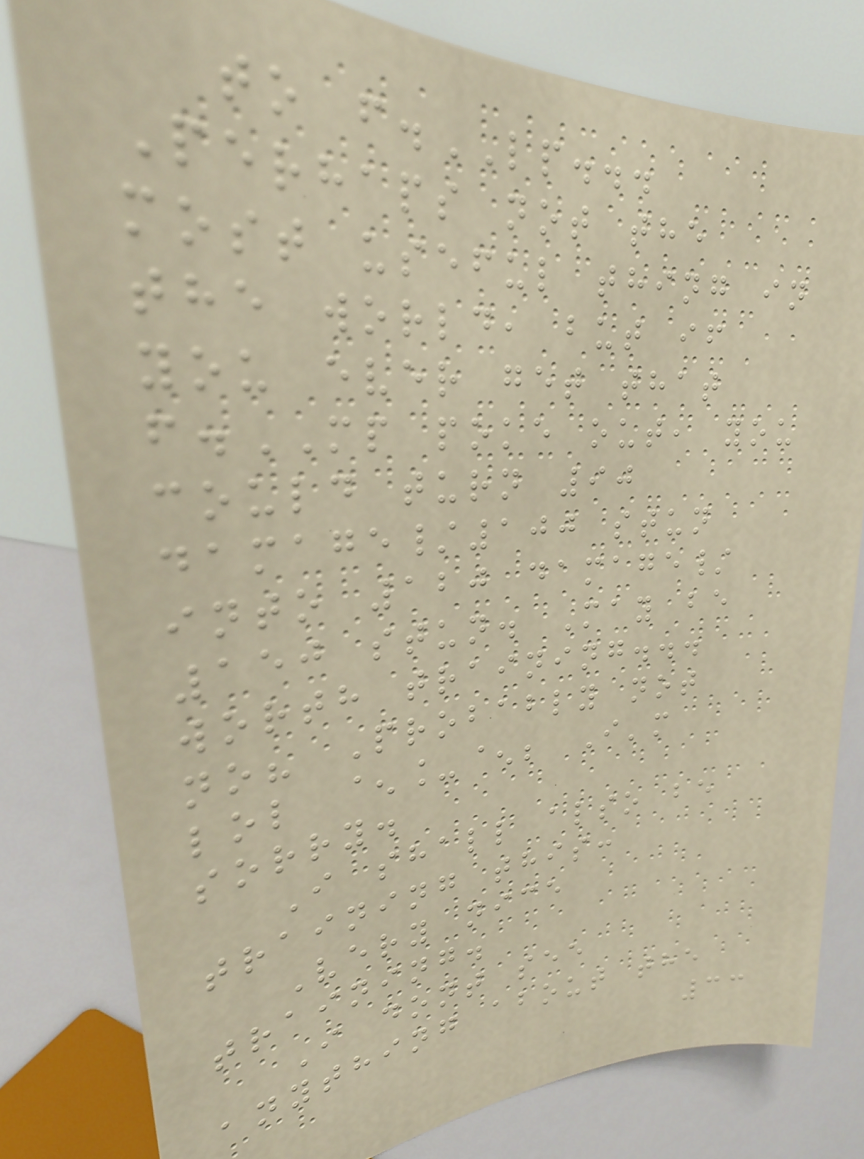to f.LP...
Perhaps not the
most useful thing in
the world, but if
you ever get that
f.MP poke out, you
could turn 90
damage/100 stun
into 120 damage/
150 stun. May be
worth training...
no? Probably not
lol ^_^; I'm
sorry.
I shall also be
training this:
Very nice
training.
I dont see
anything about the
33
